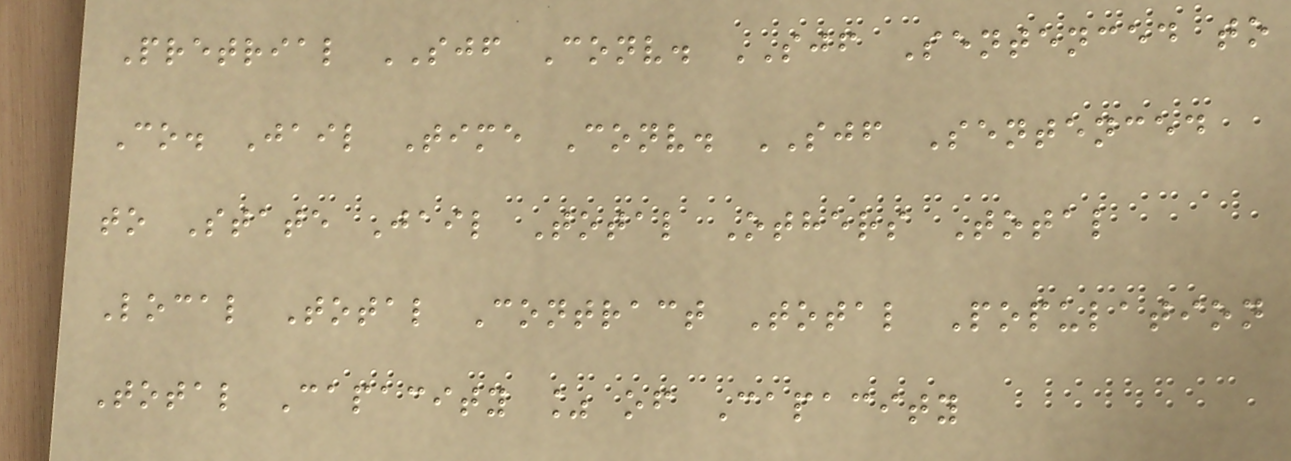Pretrial SJF Conv. SJF Sentenced to
Co. Jail Time Conv. SJF Sentenced
to State Jail Total Others Total
Local Total Contract Total Population
Total Capacity % of Capacity
